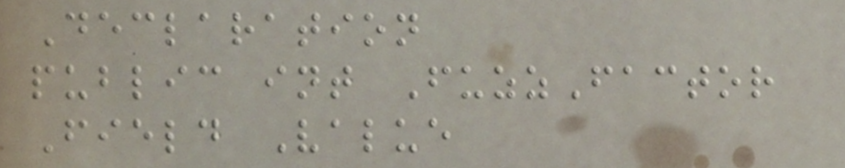Declaration
public int FuzzFactor
Field Value
